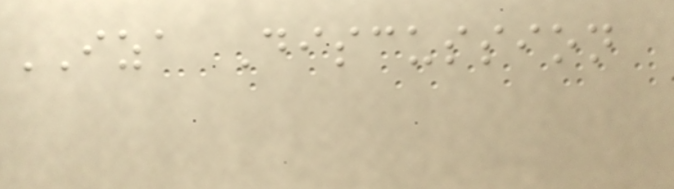IZA Discussion
